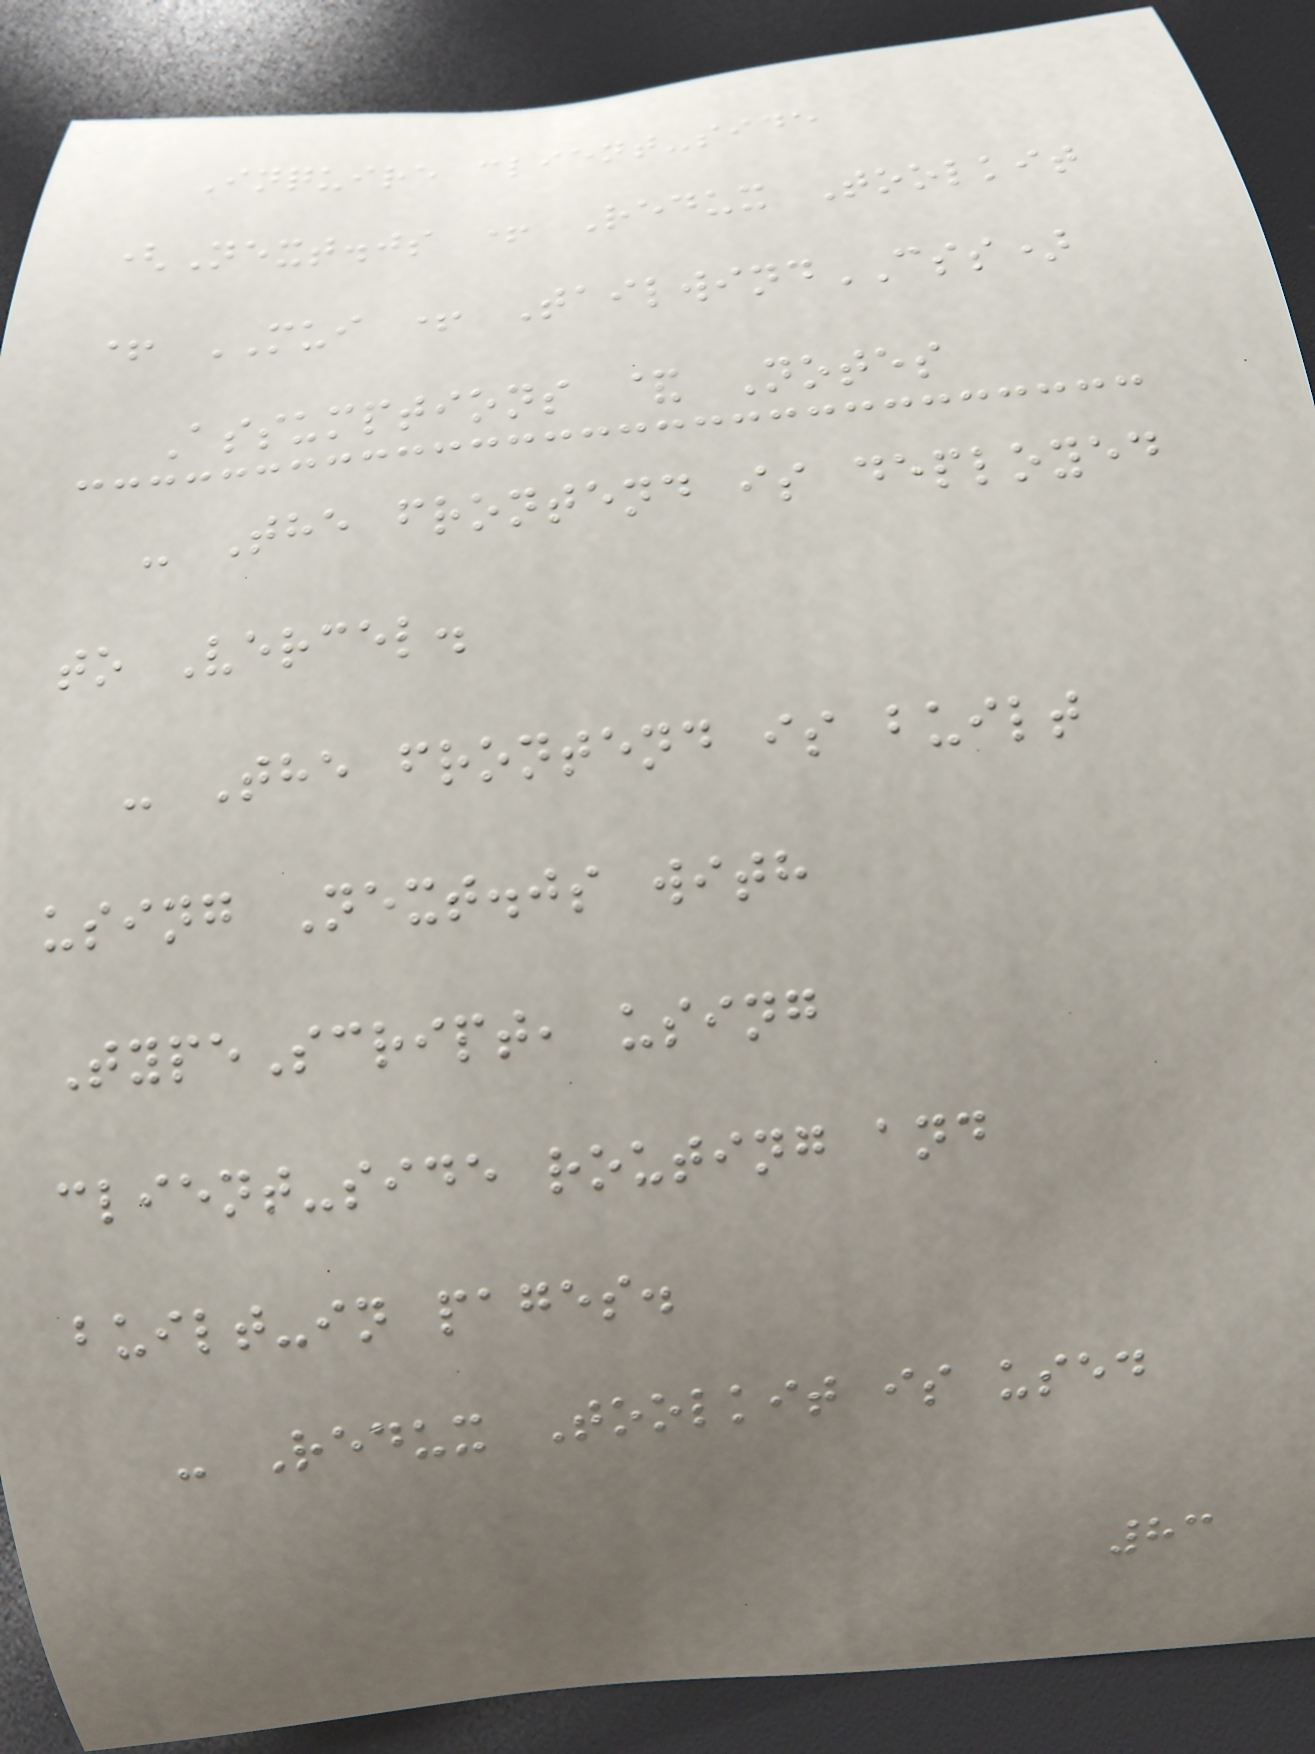Inquire client-side
(Next.js + Redux Toolkit
+ MUI + TailwindCSS)
Assumptions & Notes
- The frontend is deployed
to Vercel.
- The frontend is built
using Next.js with
TypeScript, using
client-side routing and
built-in pages.
- Redux Toolkit is used
83
